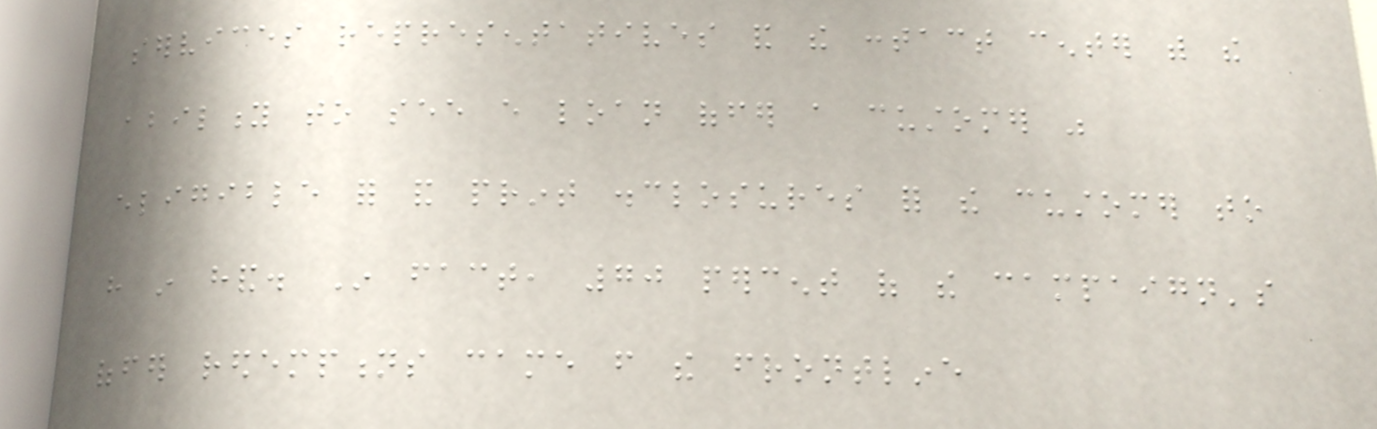services representatives and the contact center with the
ability to see every loan offer a customer was
eligible for and print disclosures for the customer to
have in hand. In fact, 70 percent of the campaign's
offer redemptions came from the frontline
